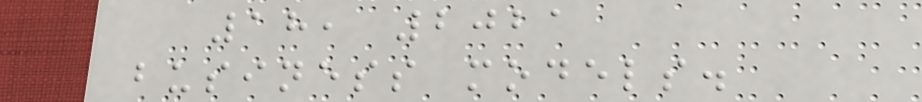18, 2021
business models.
